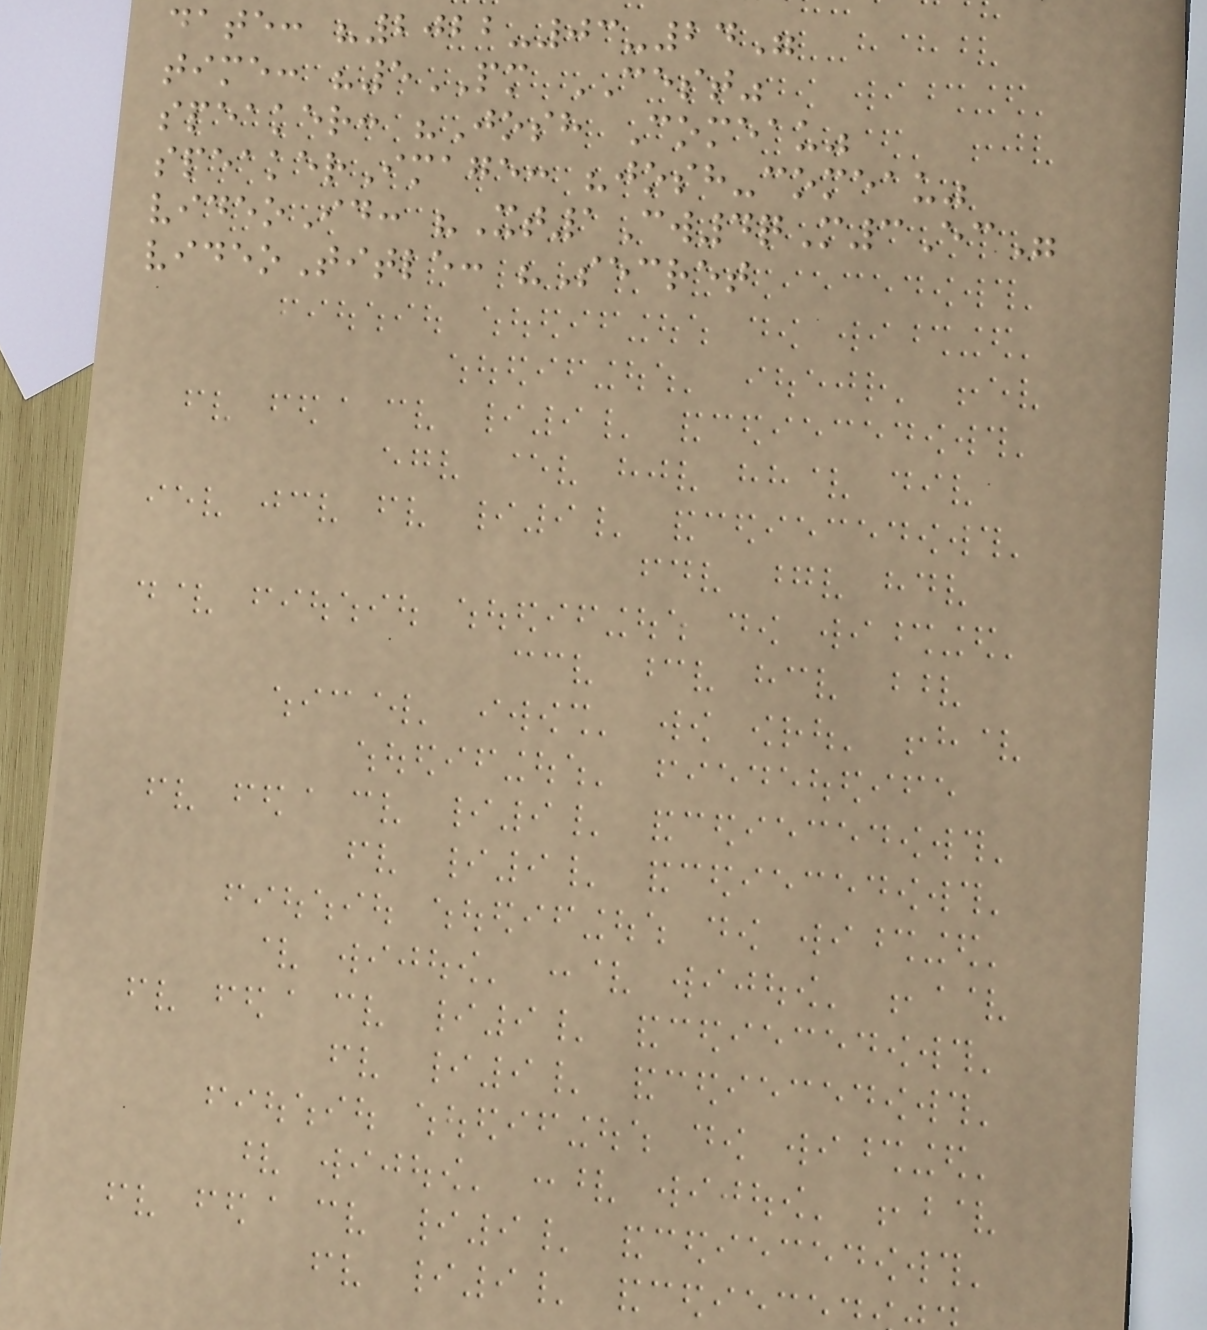date: "2022-03-24"
time: "5PM CEST"
speaker: "Josh Comeau"
speakerImage: "josh-comeau"
videoId: "Xt1Cw4qM3Ec"
videoTitle: "Secret
